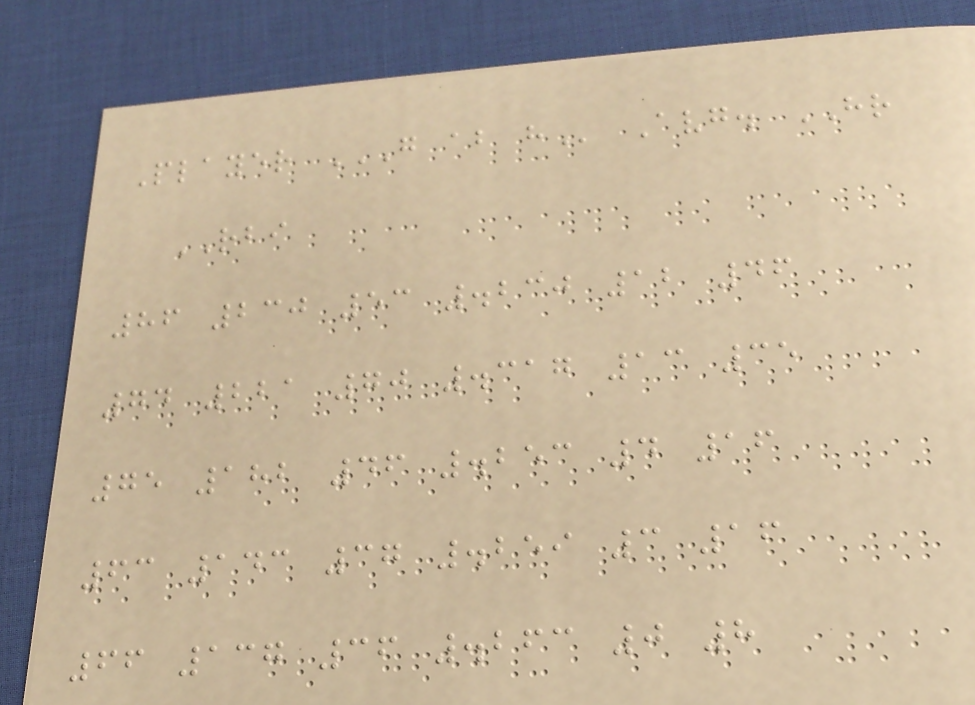Player G AB H Avg. HR
RBI
86 230 53 .230 12 46
74 221 70 .317 13 35
75 182 46 .253 4 16
63 143 37 .259 3 16
66 137 36 .263 0 8
